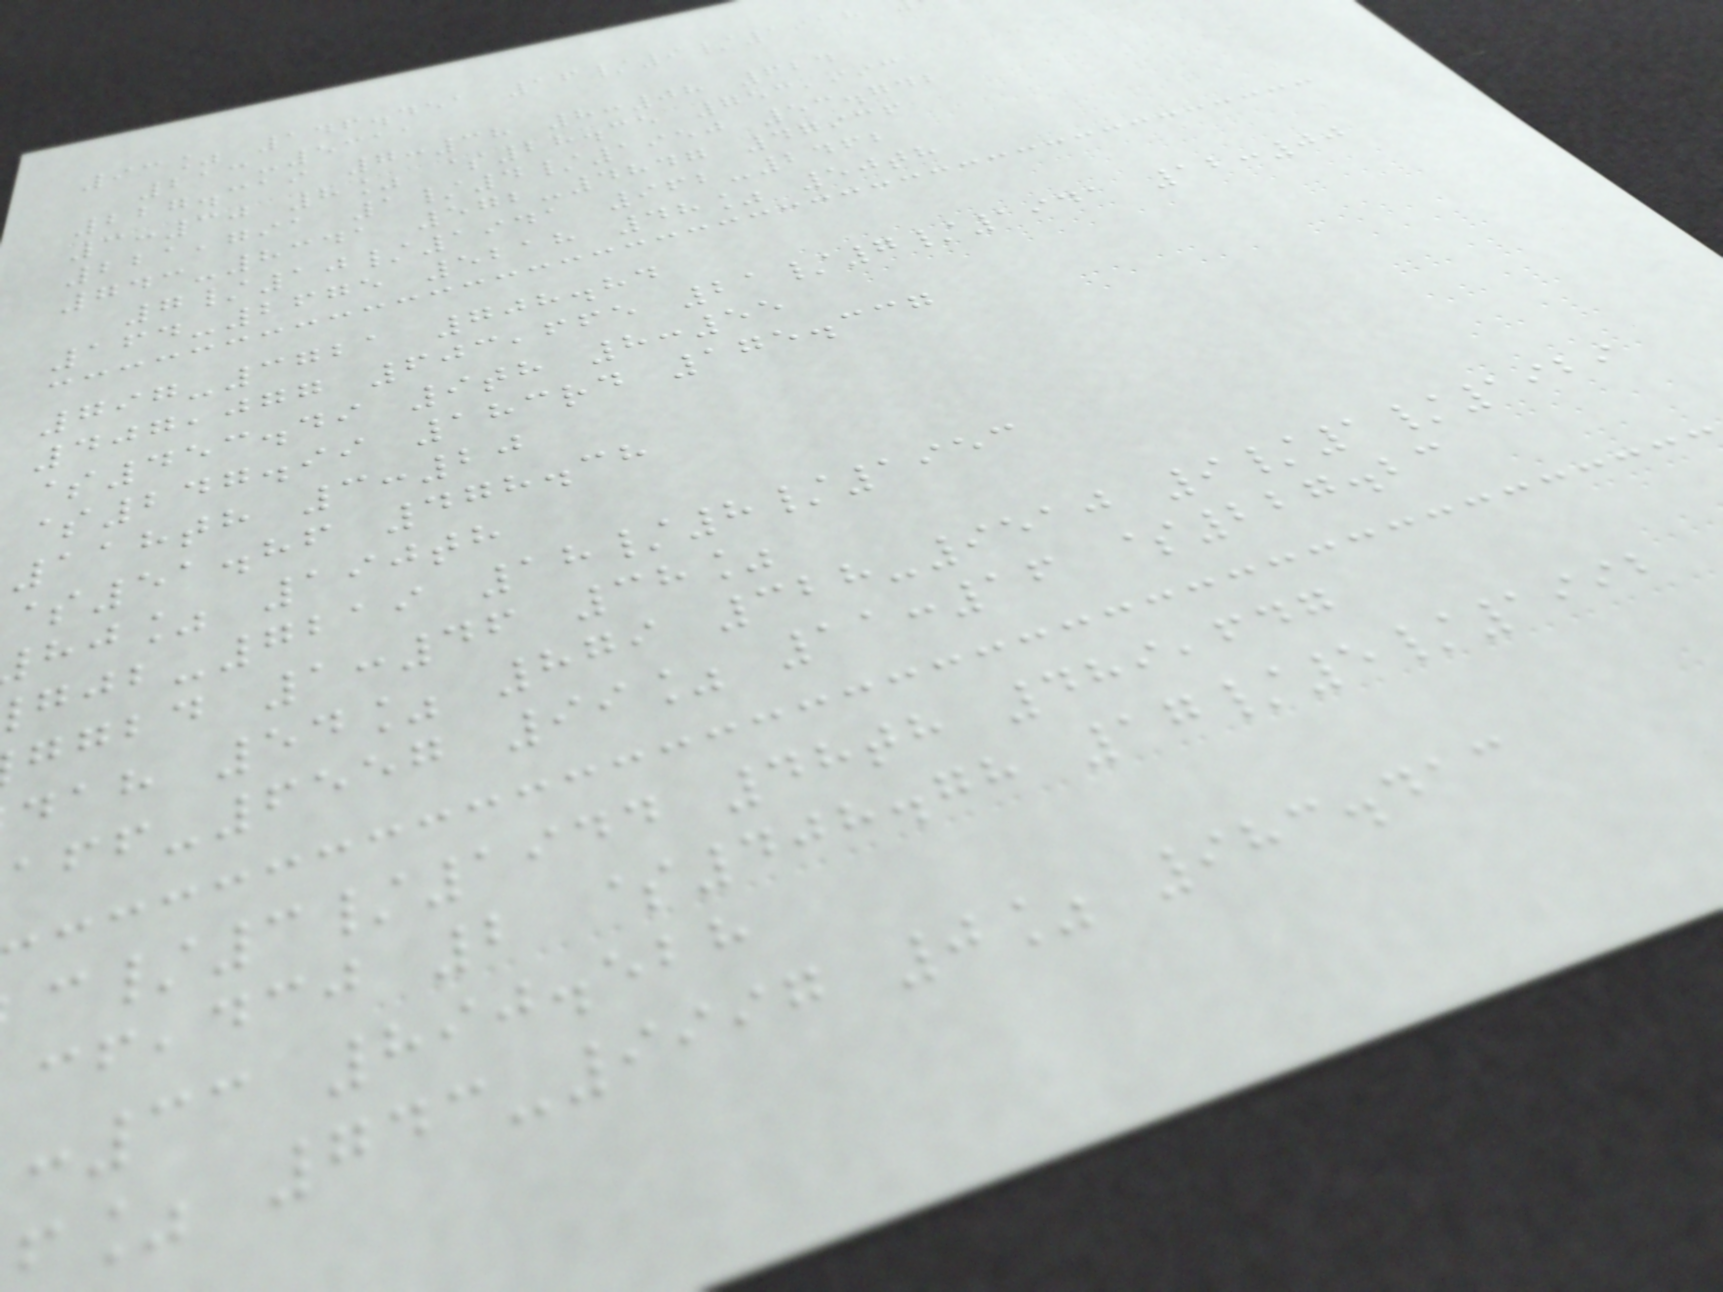93% 146.451 16/9/1918
213-5311
227.319 7:38 8:08 624
3:30 8% $28.35 753,993
221,791 1/4/1950 53.742
743-8341 572-4847 47936
7/10/1941 962-2462
164-2675 5218 48% 50th
797-3721 708.84
407,077 603,665 21/7/1941 12:00
$453.49 9th 8:55
$247.99 183rd 175.337
118th 3:20
$51.86 478.38
hj% 190th
-7219 18/8/1953
ggbd 1:46 38%
dah 54% 879 328-9510 9/1/1929
-6557 99% 11:16 $227.23
/3/1944 48th 489,647
,dcj 2 $408.78 17/5/1992
:33 890.528
% 743-9997 0% 983.413
